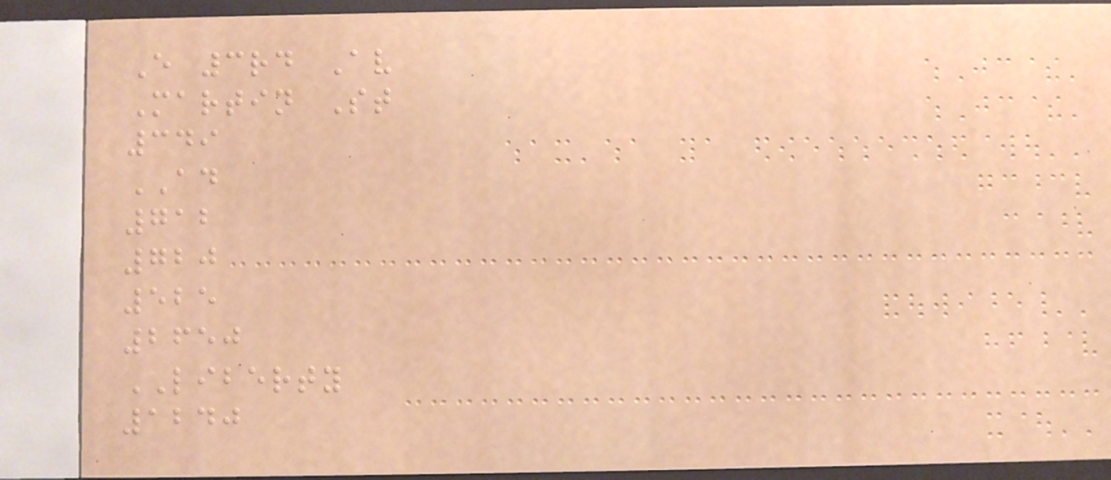E 3rd Av
Martin St
349
AD
712
720
525
2650
LIBERTY
1240
